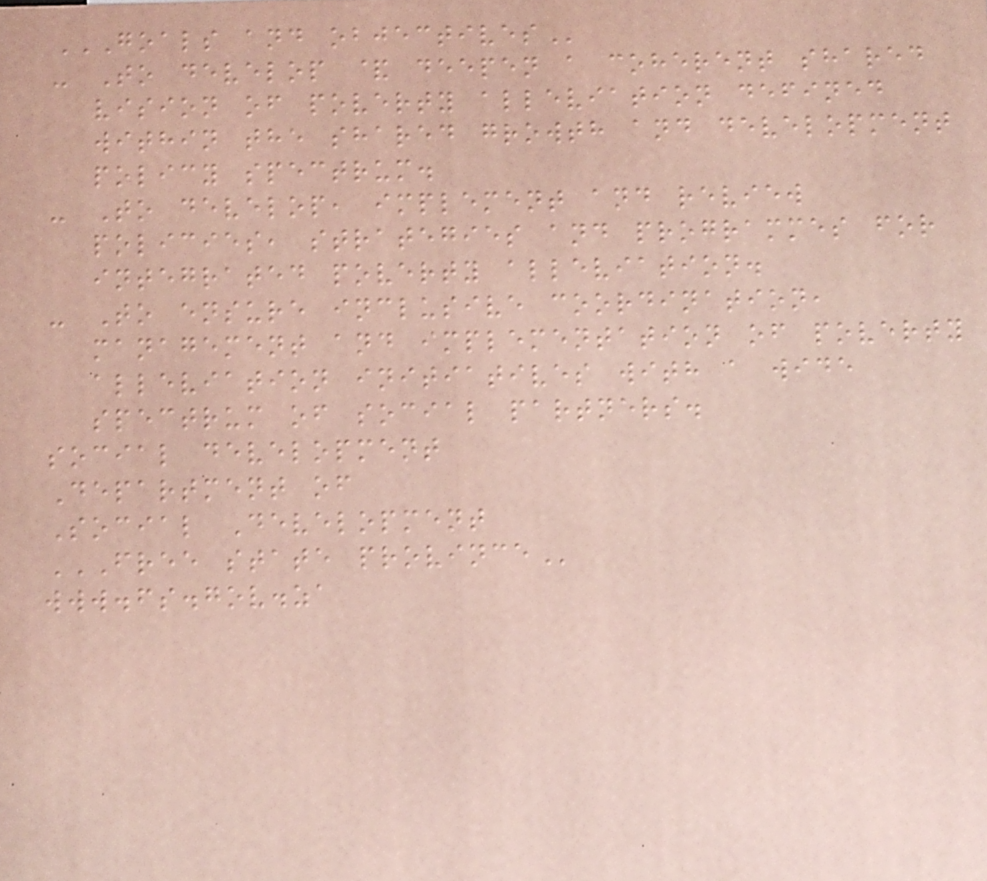GOALS AND OBJECTIVES
- To develop & deepen a coherent shared
vision of poverty alleviation defined
within the shared growth and development
policy spectrum.
- To develop, implement and review
policies, strategies and programmes for
integrated poverty alleviation.
- To ensure inclusive coordination,
management and implementation of poverty
alleviation initiatives with a wide
spectrum of social partners.
social development
Department of
Social Development
FREE STATE PROVINCE
www.fs.gov.za
